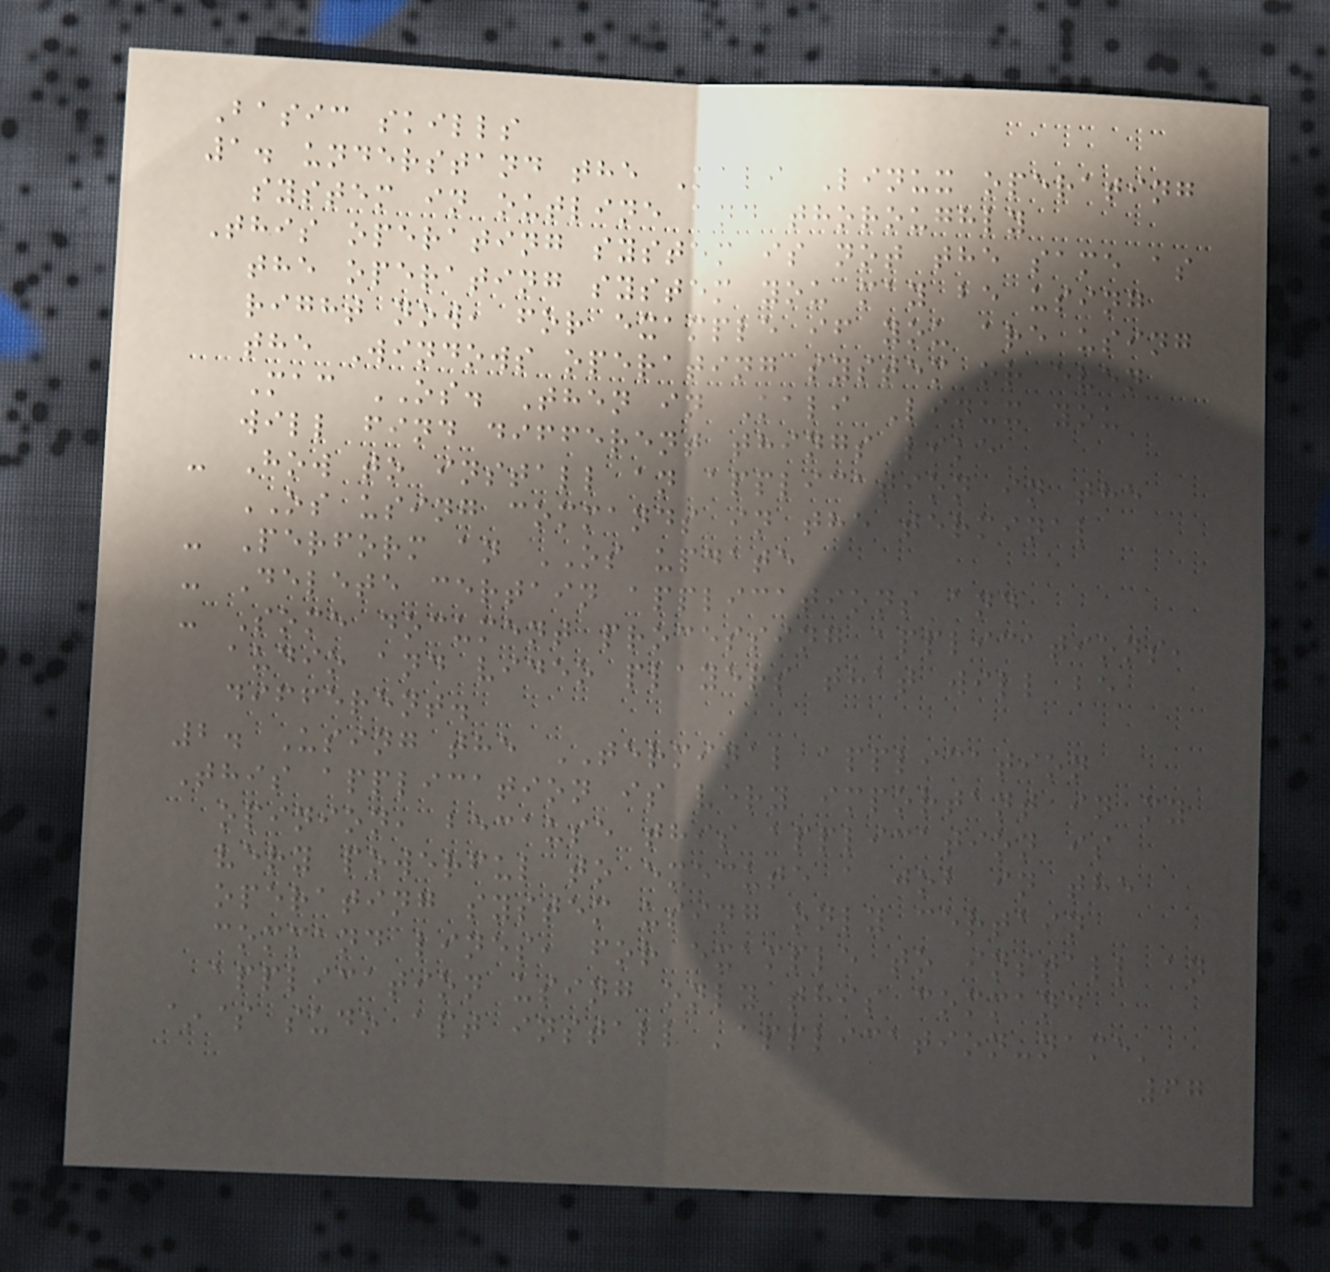Basic skills
1. understand the Kali Linux operating
system in outline and thoroughly
This operating system is not the same as
the operating system you may be using
right now, for example if you are using
the Windows operating system or even
Mac OS. Then in Kali Linux you
will find different things like
- How to install an application in the
OS using commands in the terminal
- Perform an OS update
- Delete certain applications and
- Some document processing applications,
audio and video players that will be
different.
2. Using the TERMINAL application
This application is very important in my
opinion, because this application is
very powerful to execute a job in the
operating system using only certain
command lines, for example to install an
application using only this command
~$ sudo apt install 'application-name'
67
